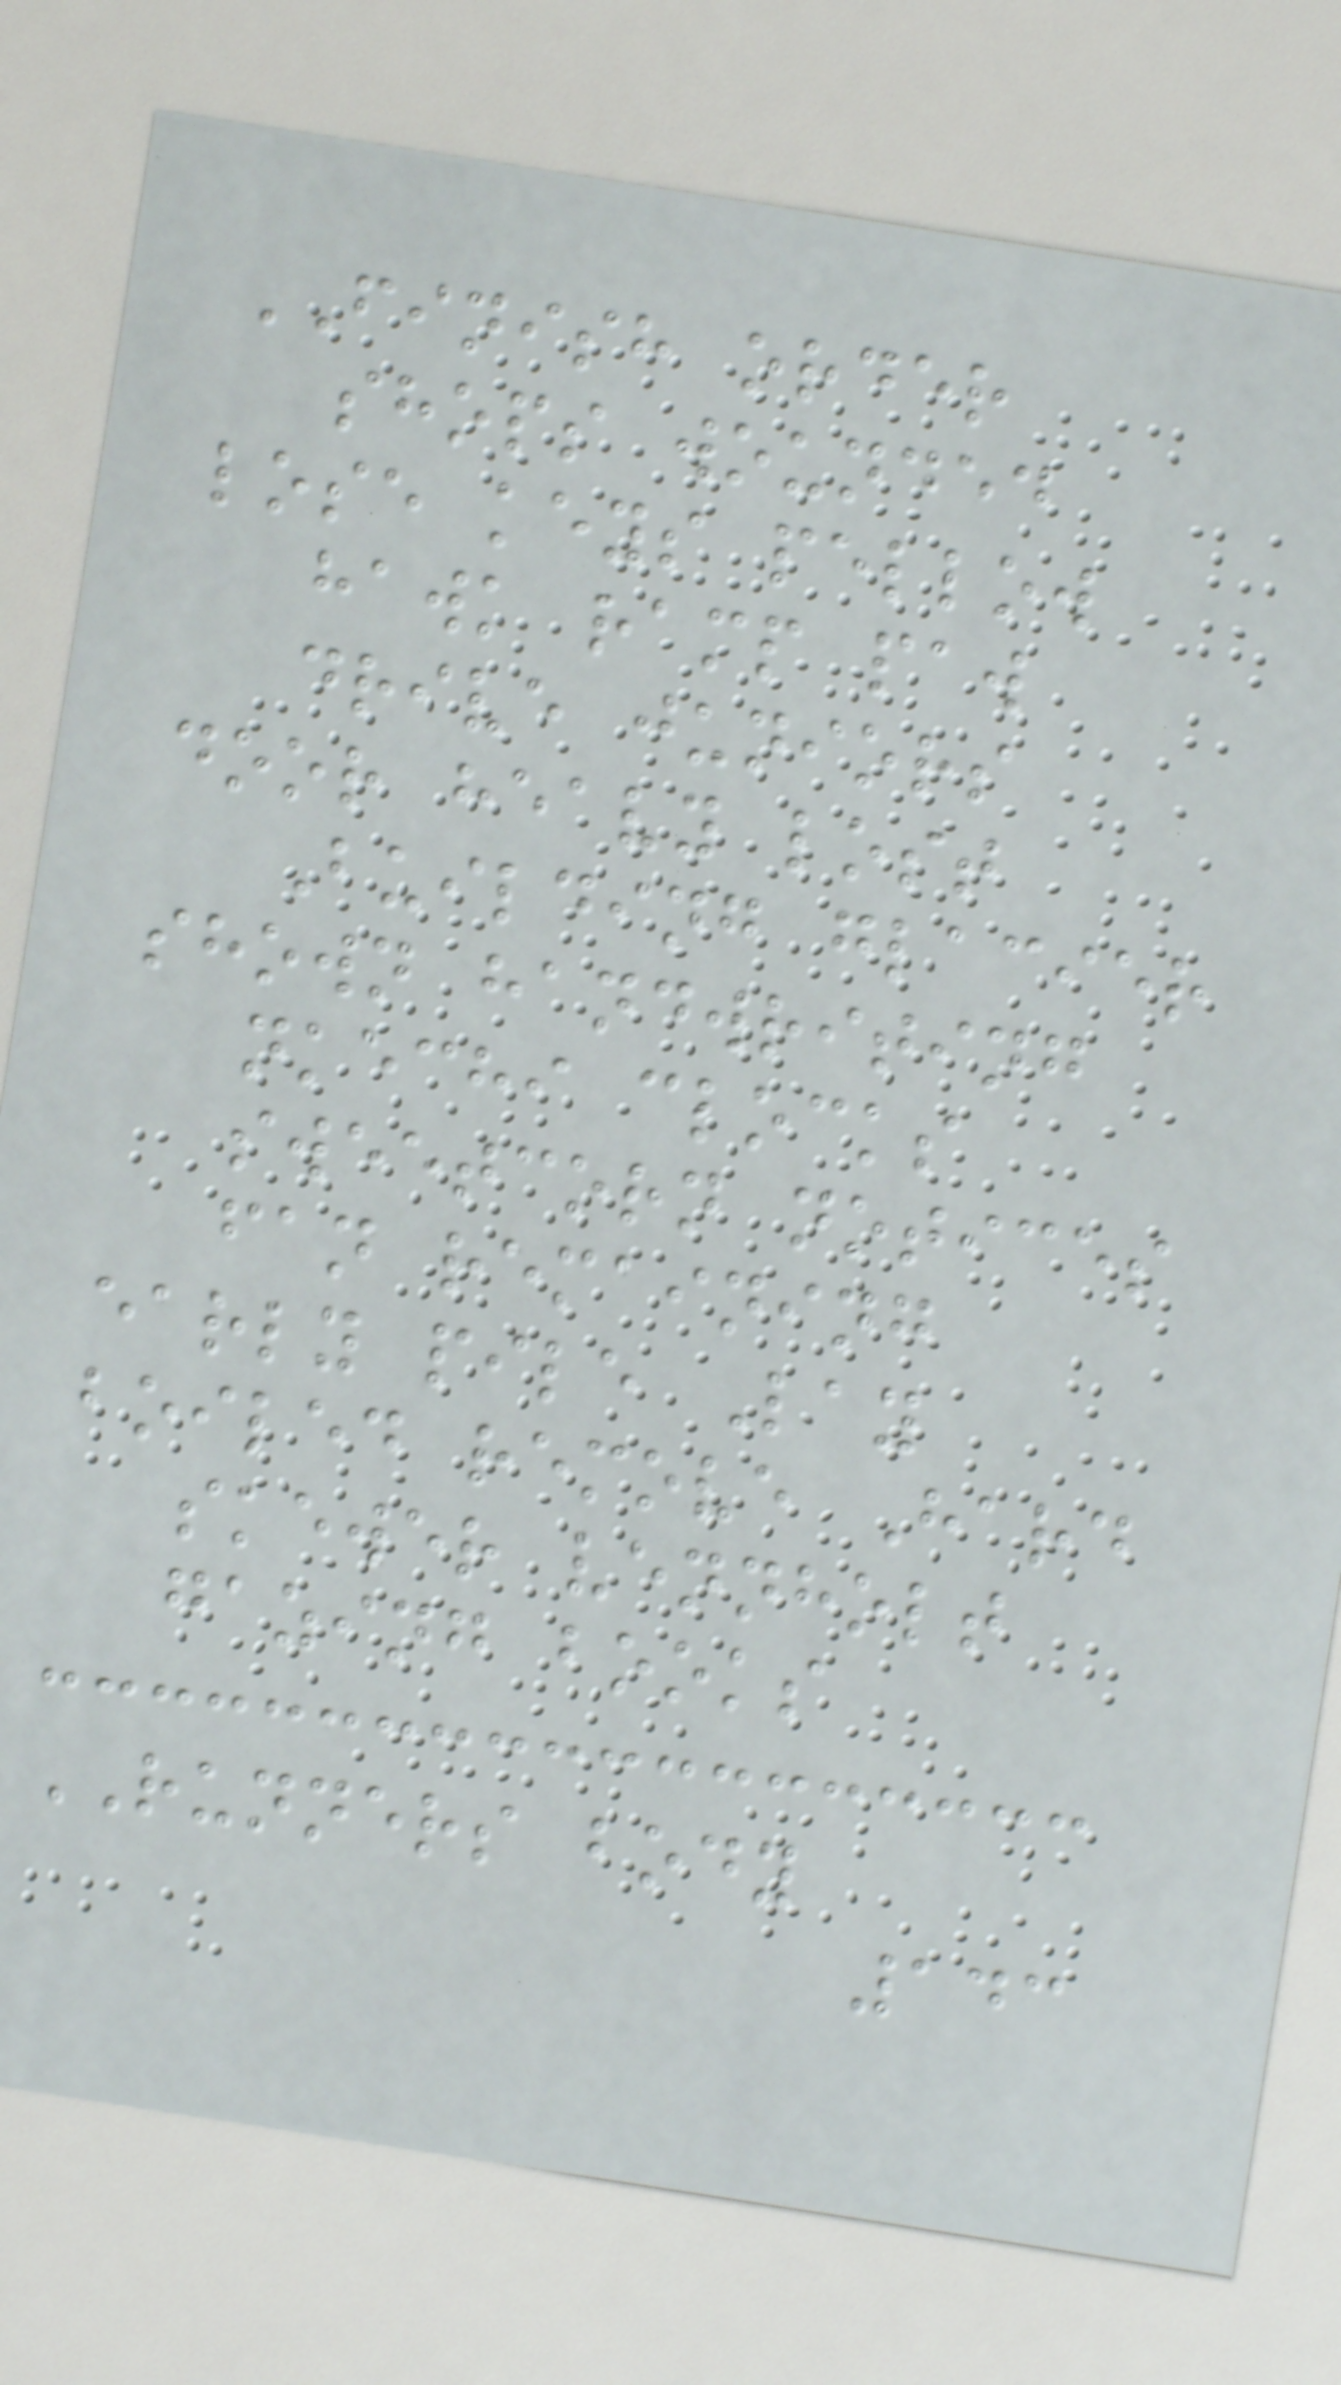FINISH order
shops wounded
lose keys pellow
hawk ramp paw
drive juniors
door heavy lost
Building glacier
shown handwriting
nkechi clocks
sweetcorn notices
fan remaining
early pile Lay
boiled remove Hard
skewer vennholt
gazing books
RUNNERS body
143
